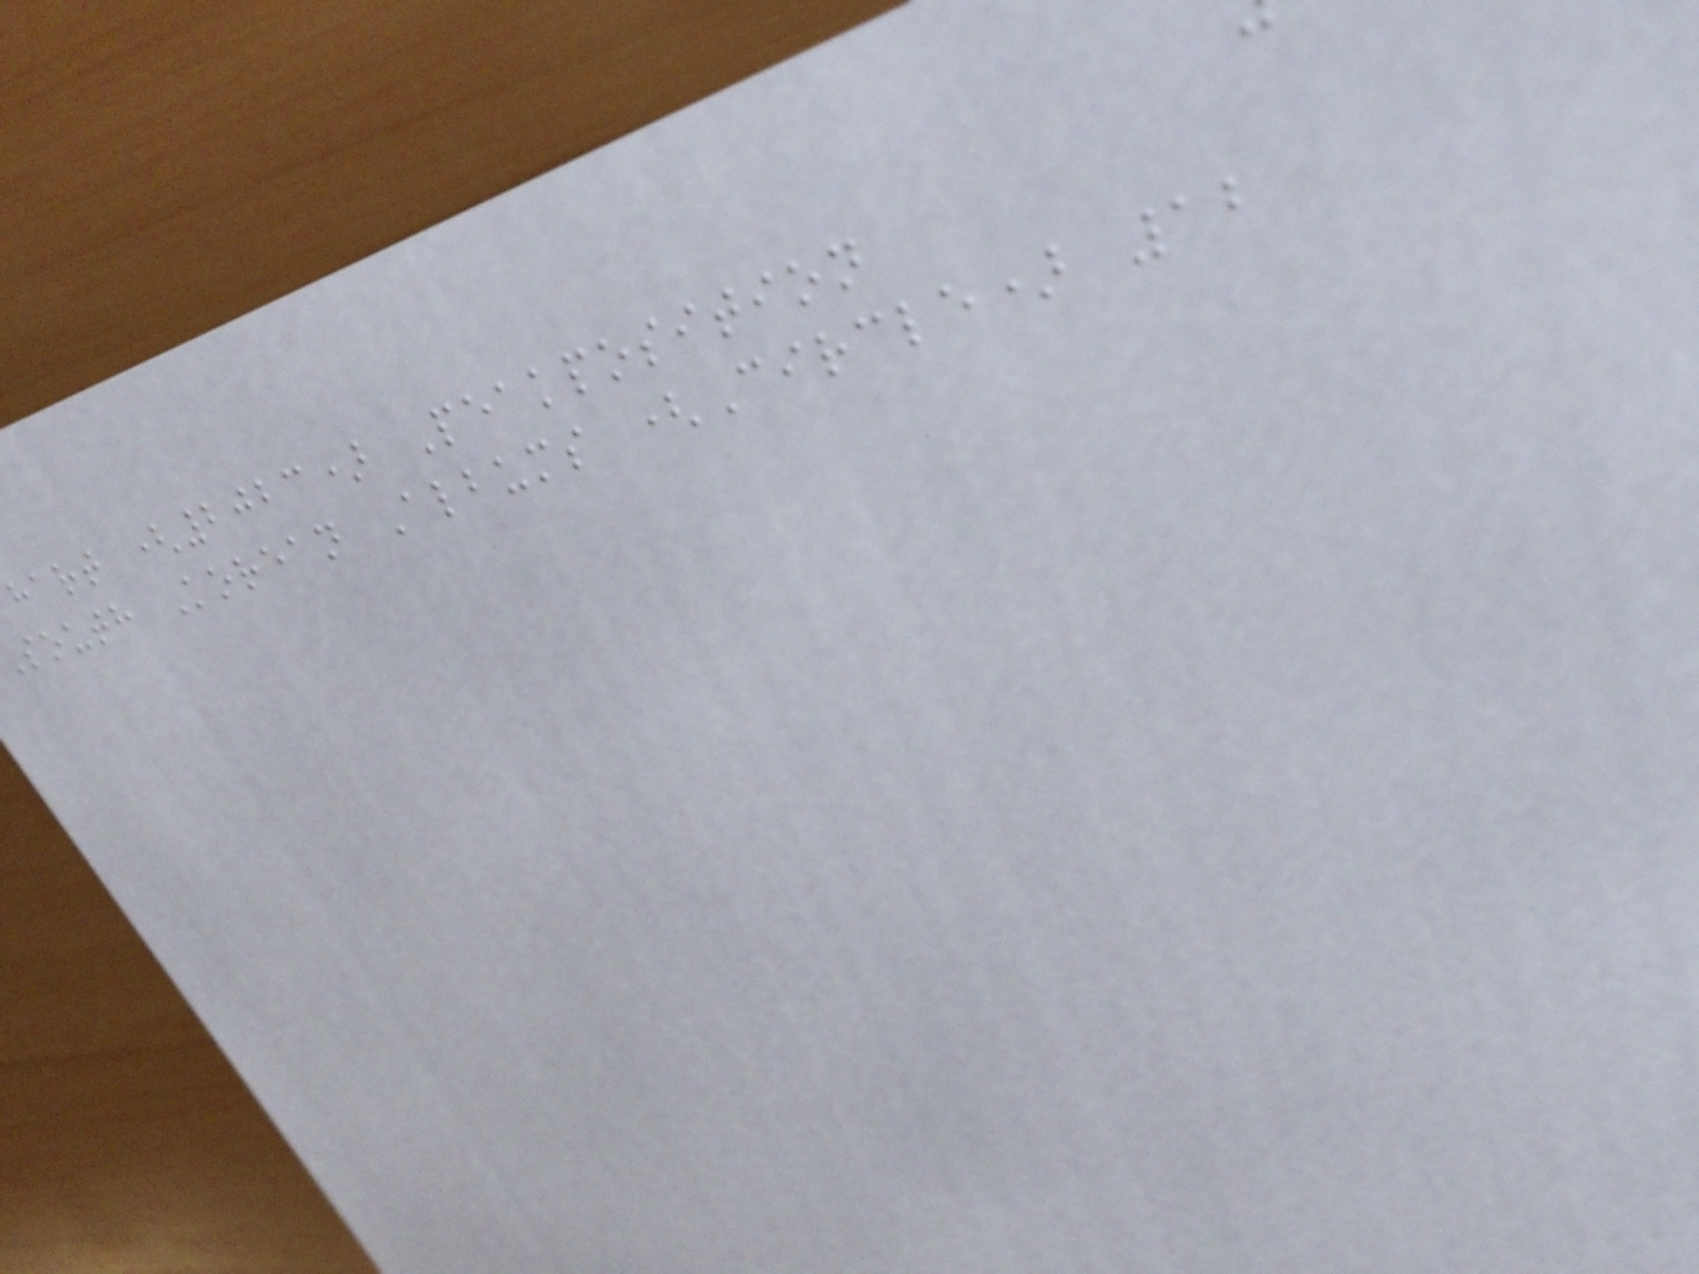hart (2023) Peakposition
south Korean Albums (Circle) 12
